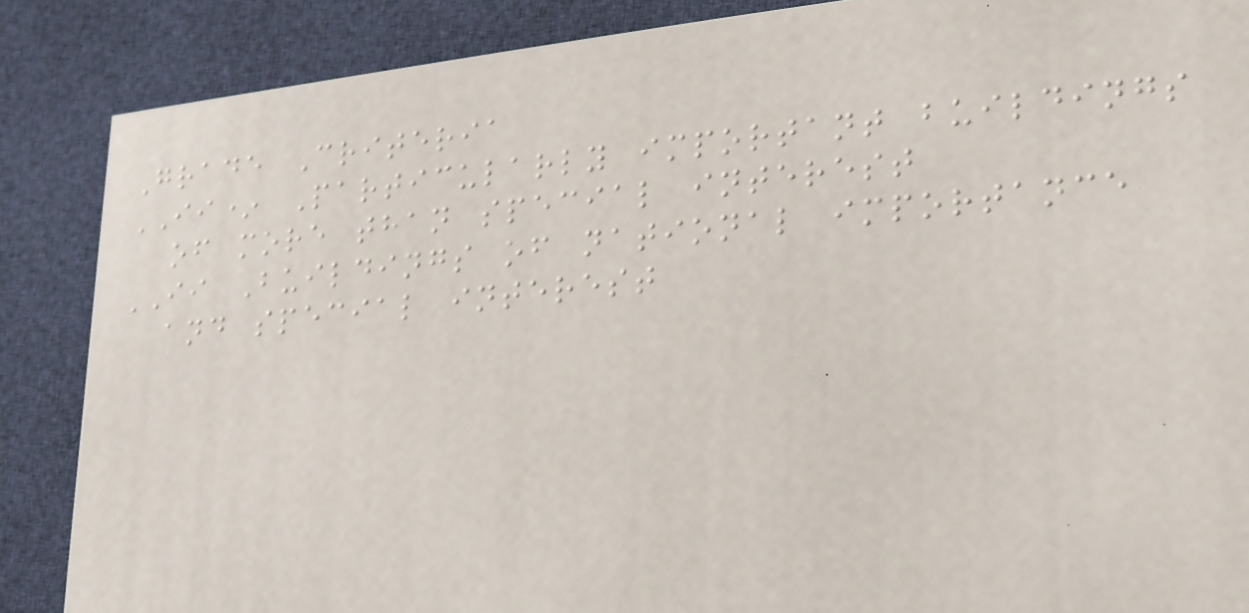Grade Criteria
II* Particularly important buildings
of more than special interest
II Buildings of national importance
and special interest
